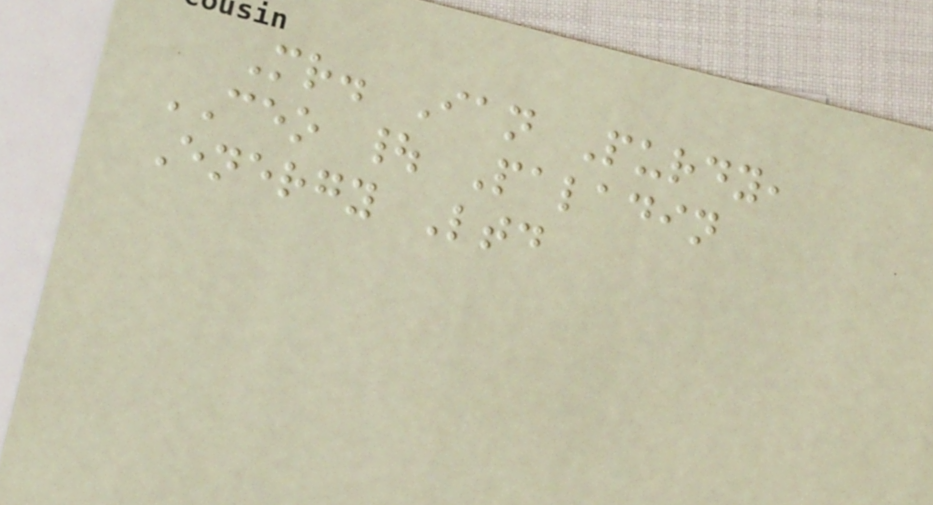Mr. Ian Purdy,
CEO | Paladin
Energy Ltd
